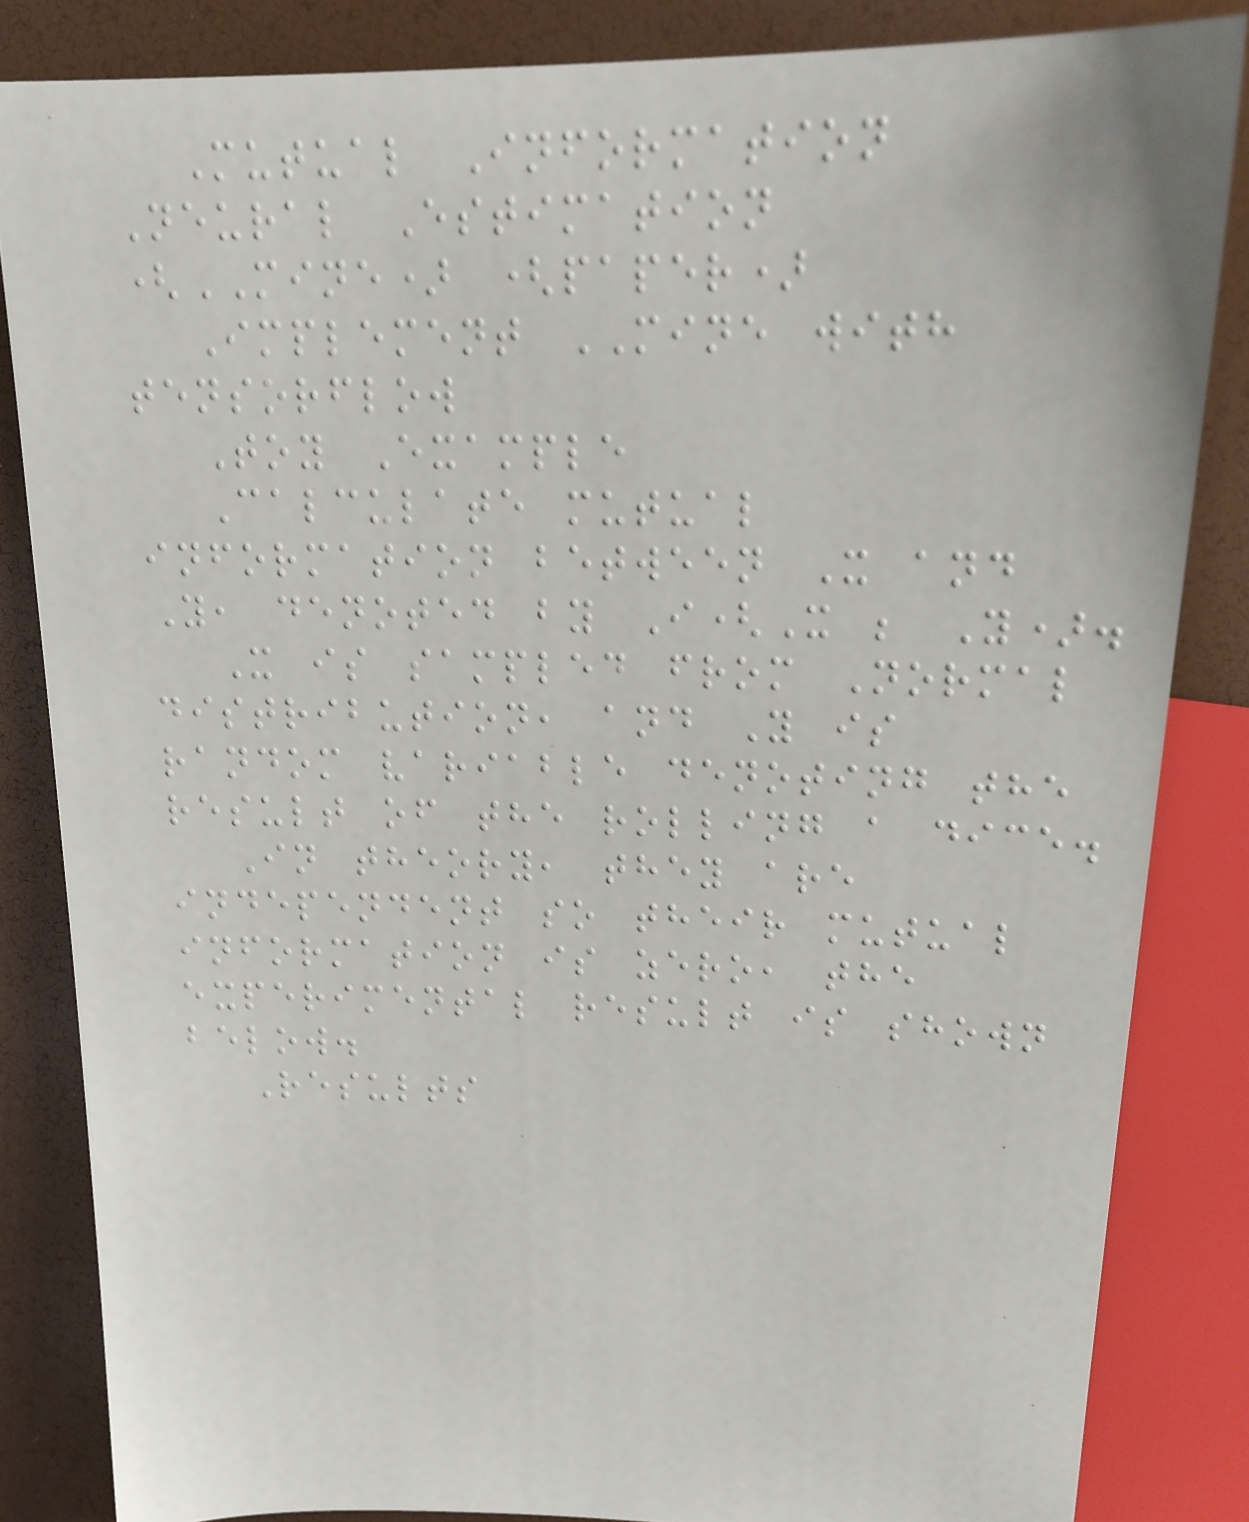Mutual Information
Neural Estimation
(MINE) (paper)
Implement MINE with
tensorflow
Toy Example
Calculate mutual
information between X and
Y, denoted by I(X ; Y).
X is sampled from Normal
distribution, and Y is
random variable denoting the
result of the rolling a dice.
In theory, they are
independent so their mutual
information is zero, the
experimental result is shown
below.
Results
